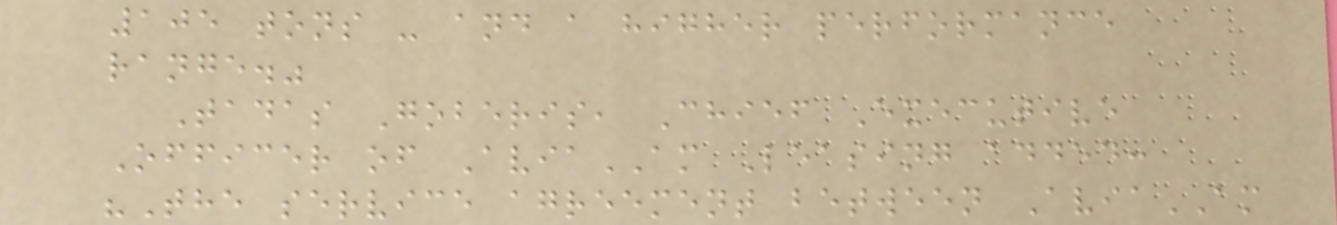105 tons - and a higher performance
range."
Tadas Goberis, Chief Executive
Officer of AviaAM Leasing added:
"The service agreement between AviaAM
